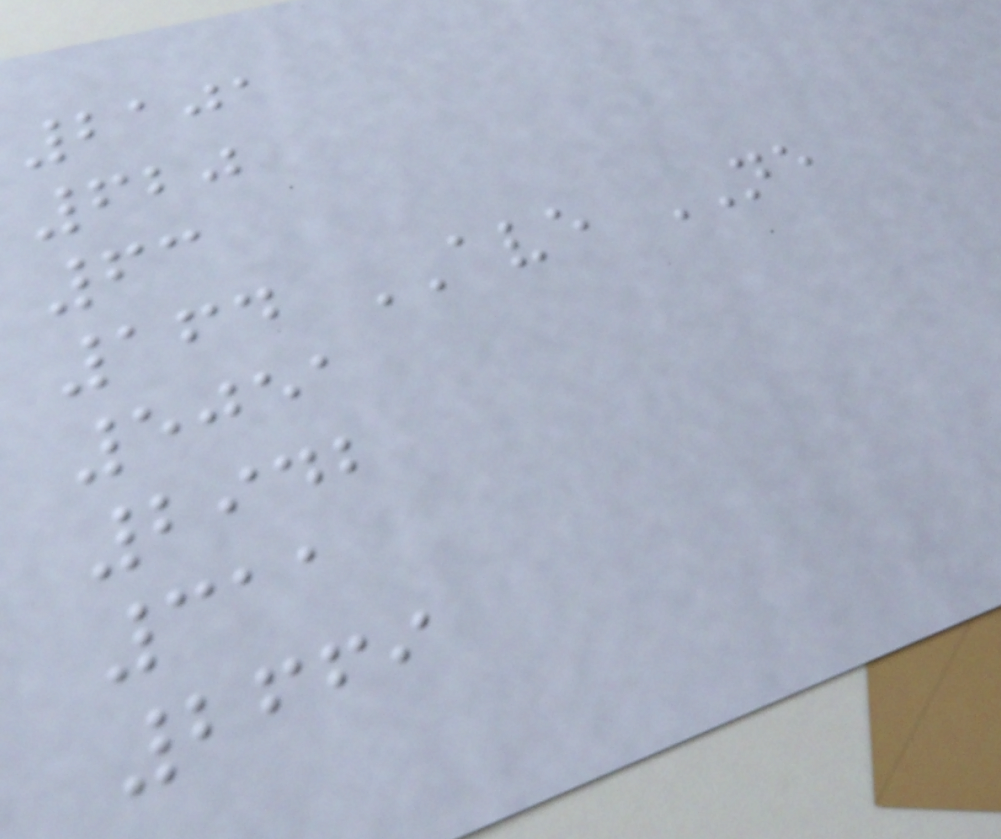2101
620
63
164 AVE NE
5051
2942
311
2669
